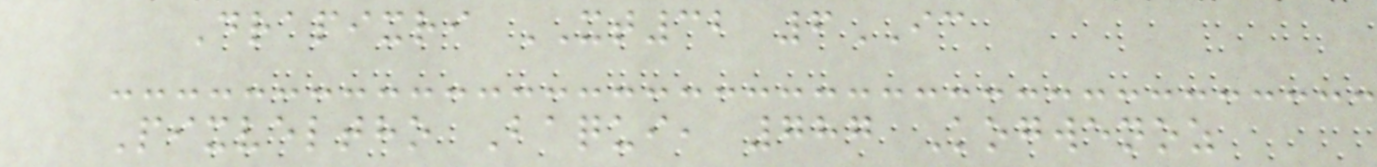Drapixri XT32 6IC
Pixveltho Baqui, 787 Kogwenoz
